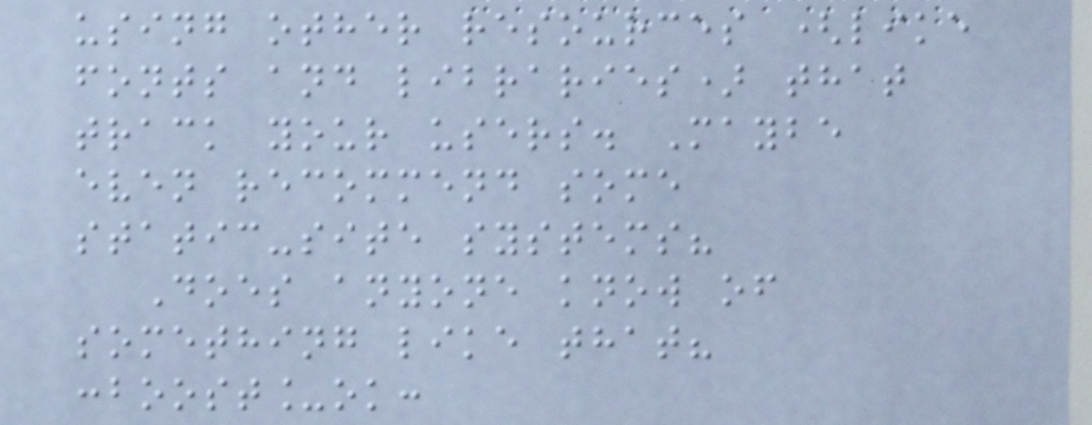using other resources (like
fonts and libraries) that
track your users. Maybe
even recommend some
static-site systems?
Does anyone know of
something like that?
:boost_ok:
